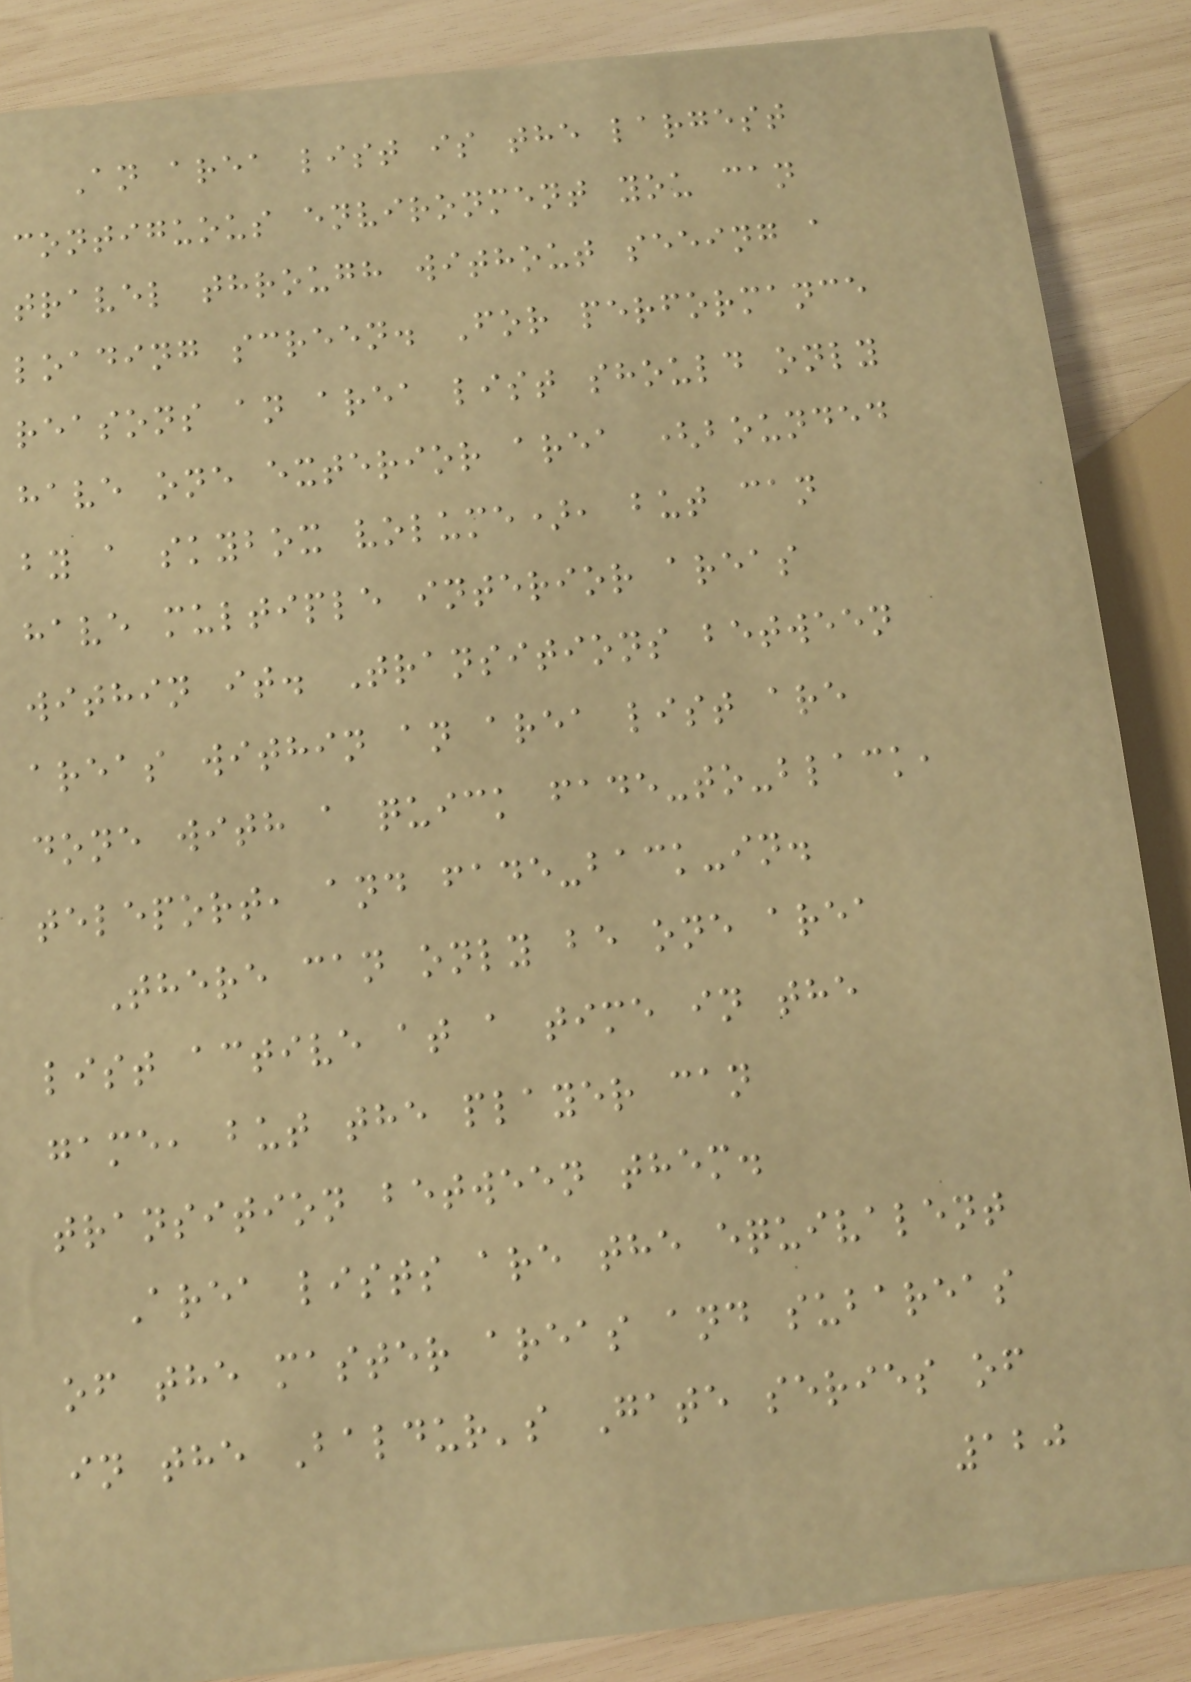An area list is the largest
contiguous environment you can
travel through without seeing a
loading screen. For performance
reasons an area list should only
have one exterior area (bounded
by a skybox volume), but can
have multiple interior areas
within it. Transitions between
areas within an area list are
done with a quick fade-to-black,
teleport, and fade-back-in.
There can only be one area
list active at a time in the
game, but the player can
transition between them.
Area lists are the equivalent
of the master areas and subareas
in the Baldur's Gate series of
120
